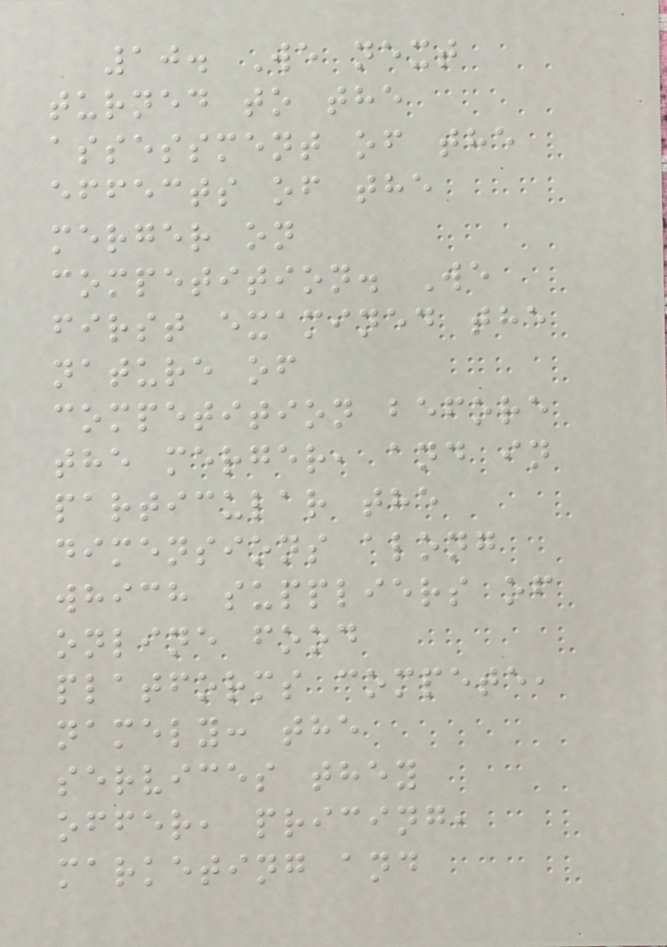10. We next
turned to the
assessment of the
effects of the
merger on
competition. We
first examined the
nature of
competition before
the merger, and in
particular the
dimensions along
which suppliers of
online food
platforms compete,
namely: the
services they
offer, pricing,
marketing and
